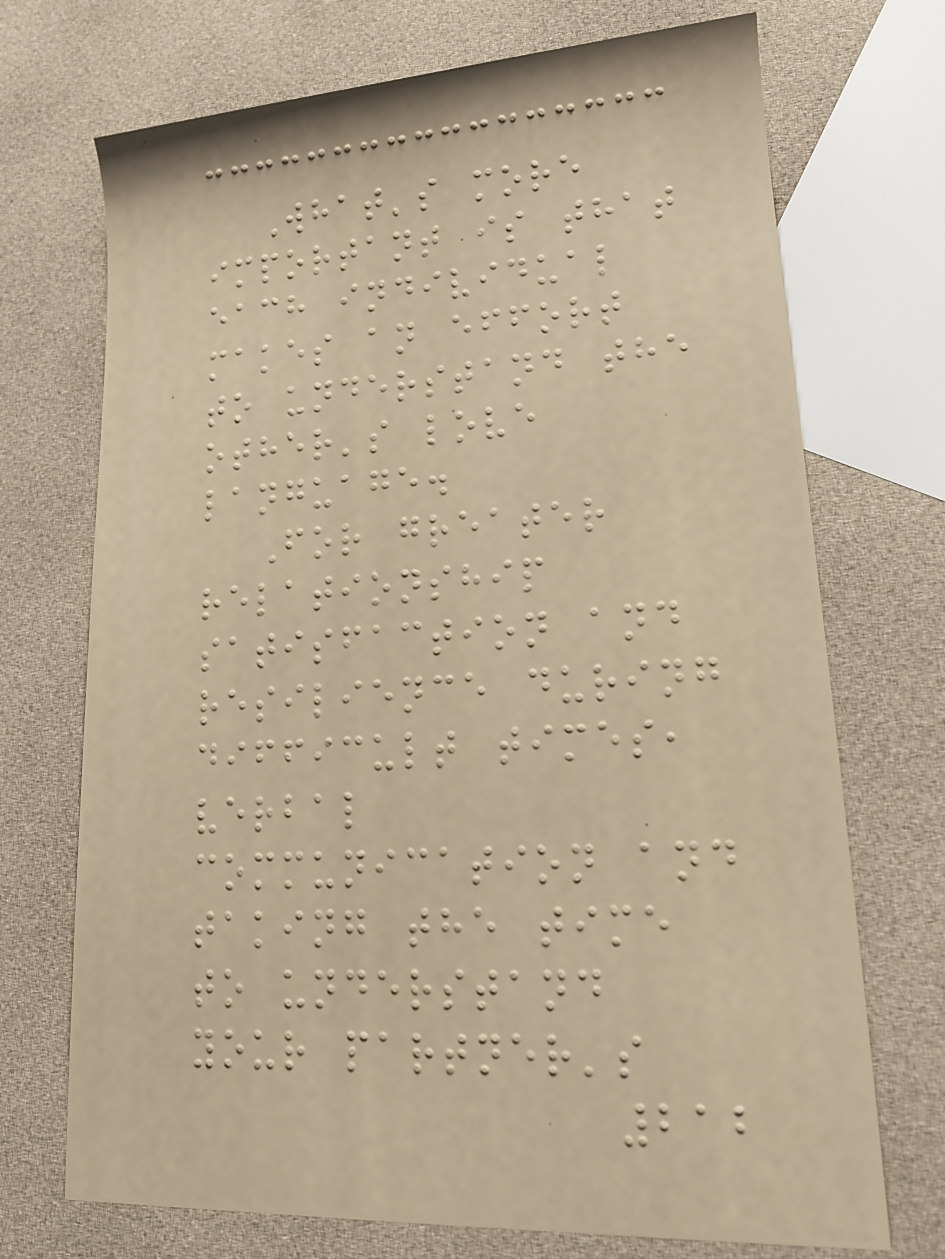What's more
important is that
each individual
makes an effort
to understand the
other's love
language.
For greater
relationship
satisfaction and
resilience during
difficult times,
verbal
communication and
taking the time
to understand
your partner's
212
